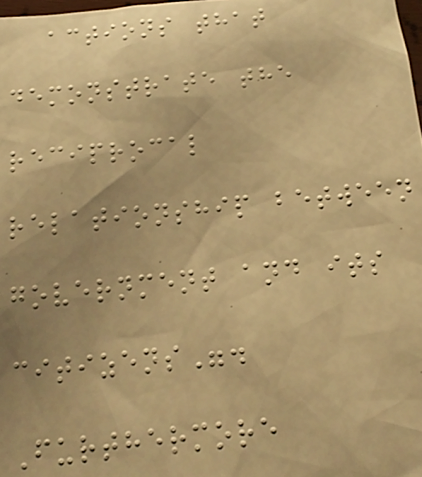actions that
demonstrate the
reciprocal
relationship between
government and its
citizens".
Furthermore
